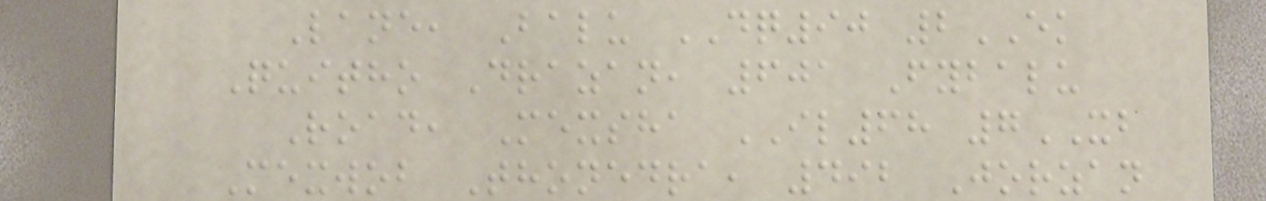Lane, Balu DQ90 2EK
Quitho Drazan, 601 Fybalu
Road, Mexsha IL68 7XB
Mexwob Thonedra, 492 Jorzan
